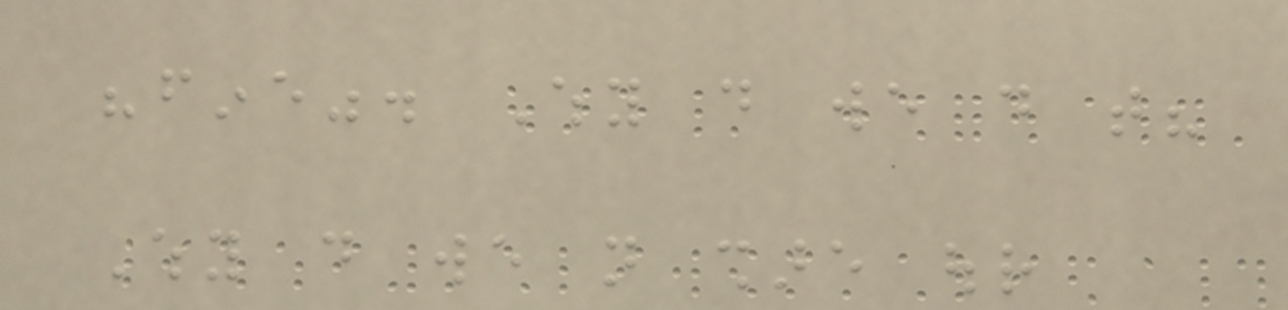"fine". Why do we do that?
Why do we not share our
